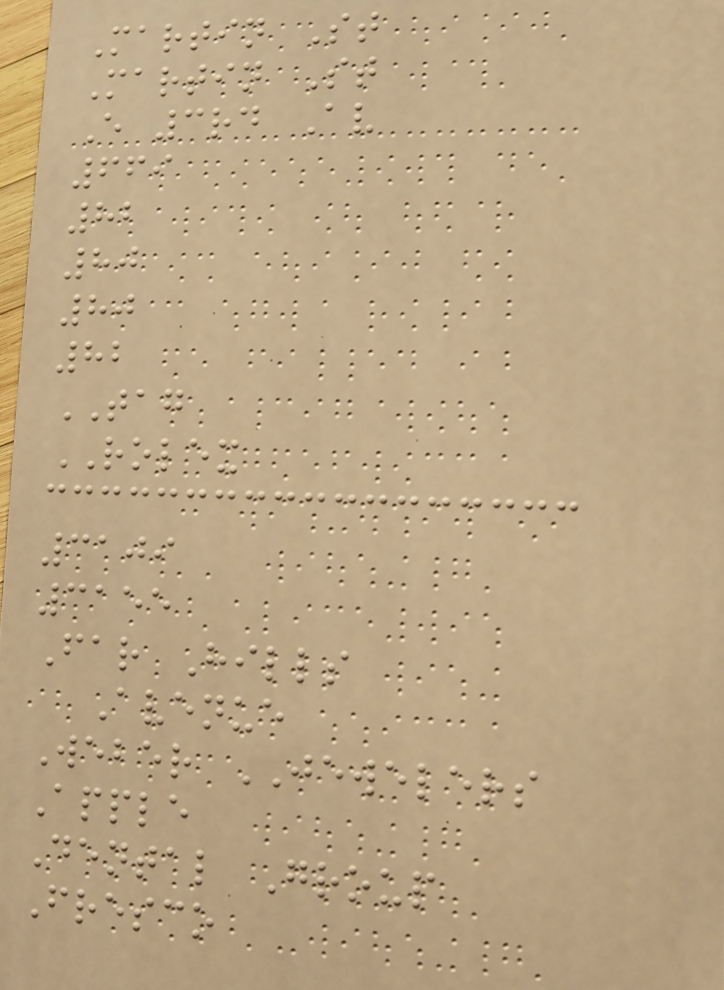Martin St
Martin St
E 3rd Av
669
82
80
80
82
TAG
ROLEX
3109
3155
Far Hills
Avenue
Weber JEWELERS
Apple
Dental Group
Fresco
